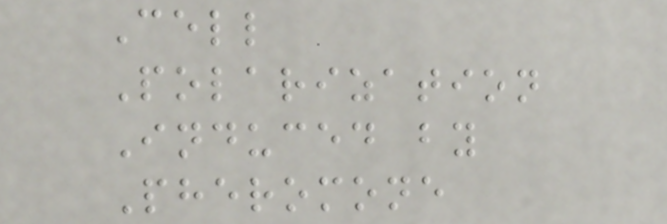Cell
Polarization
Induced by
Pheromone
